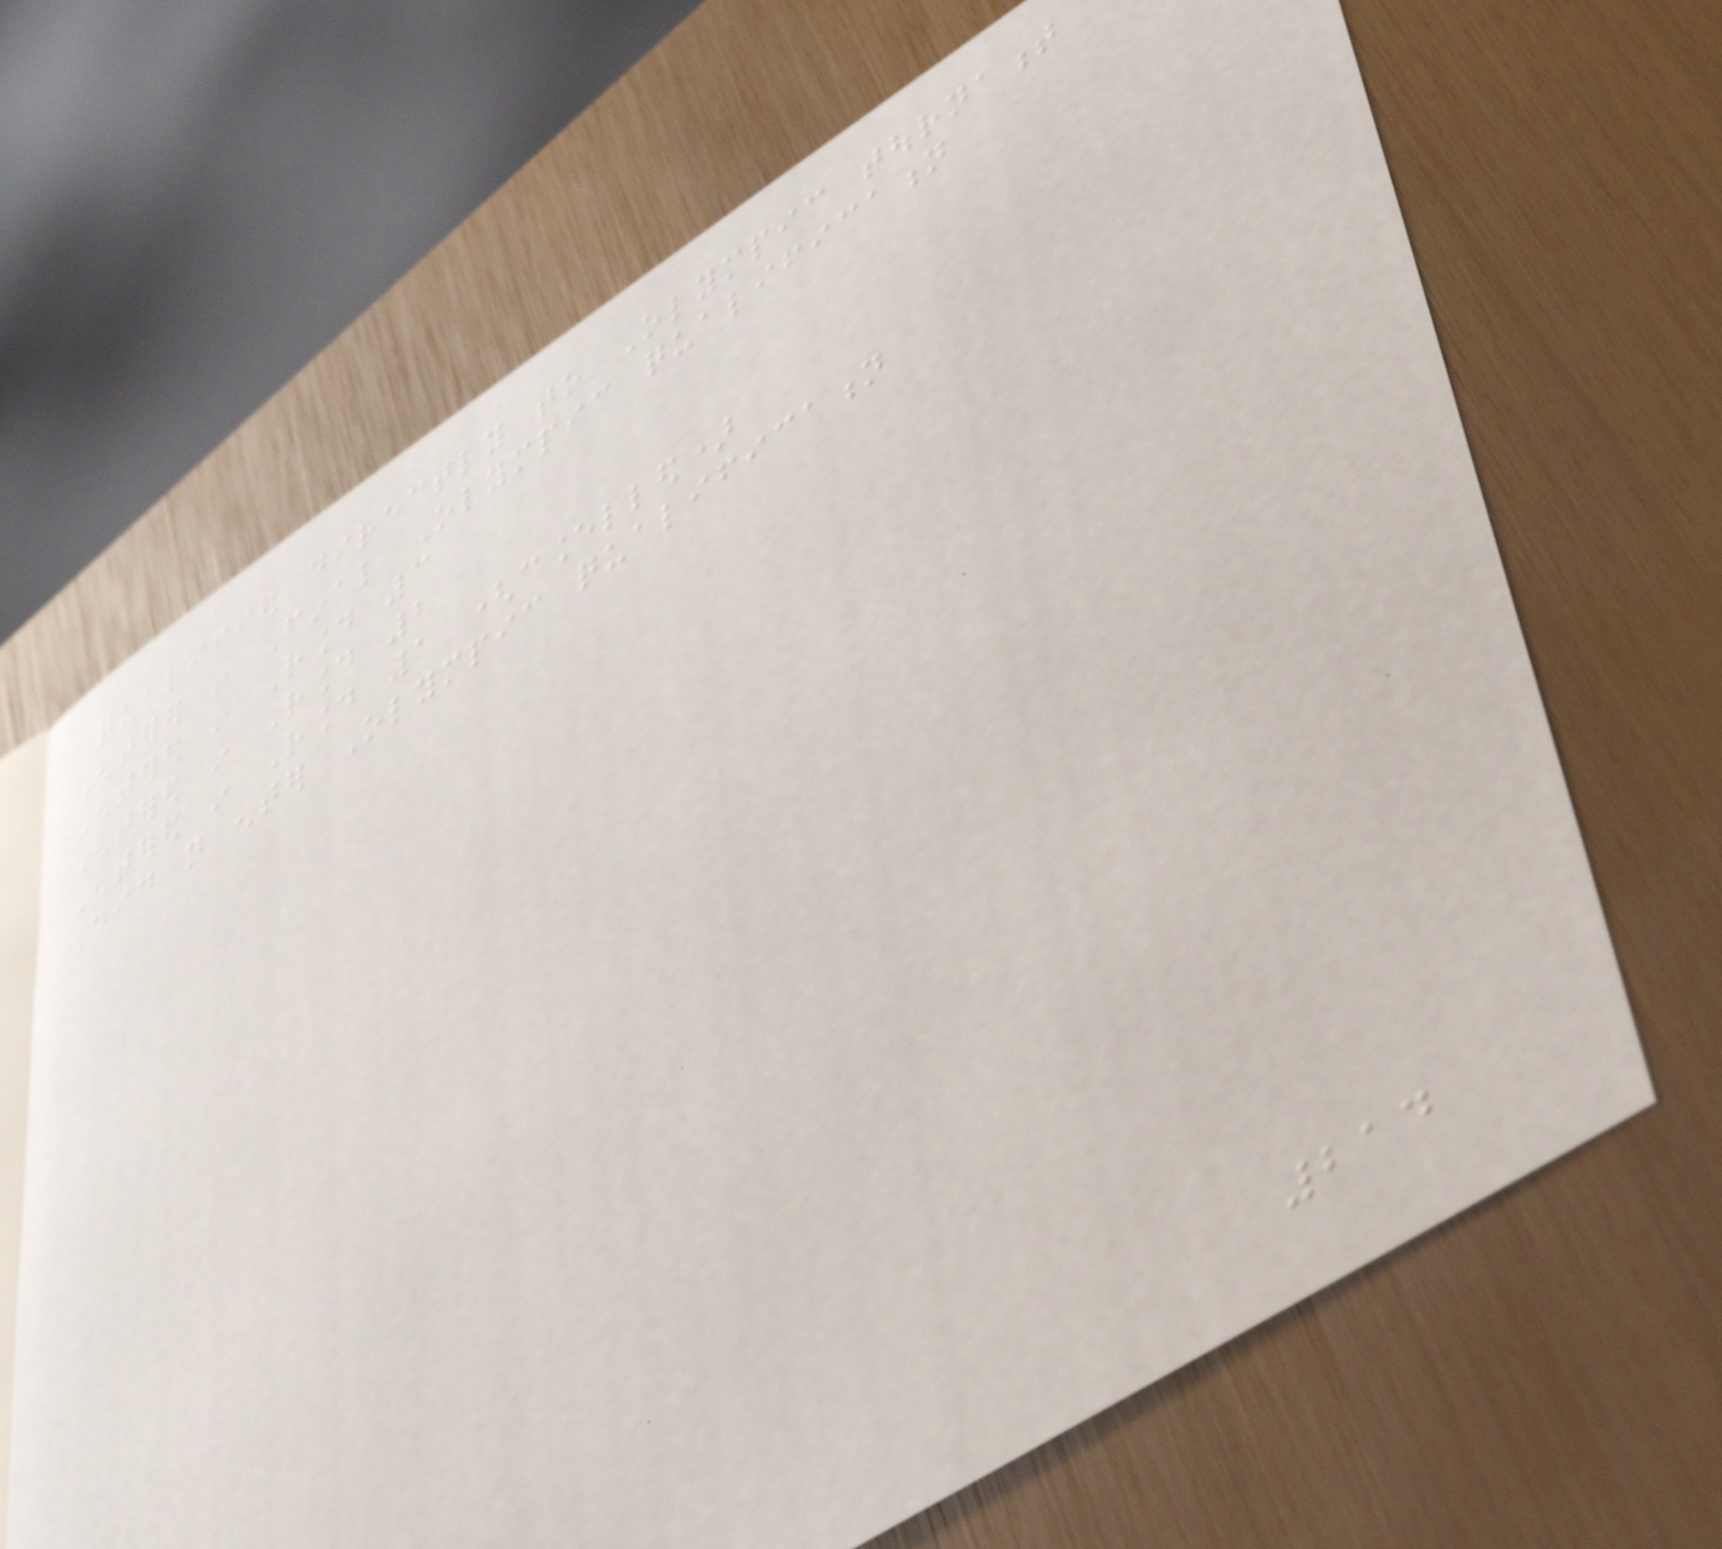Qualified directly to Olympic tournament
Entered in Final Olympic qualification
Entered in Round 3
Entered in Round 2
Entered in Round 1 (cancelled)
Did not enter Olympic qualification
214
